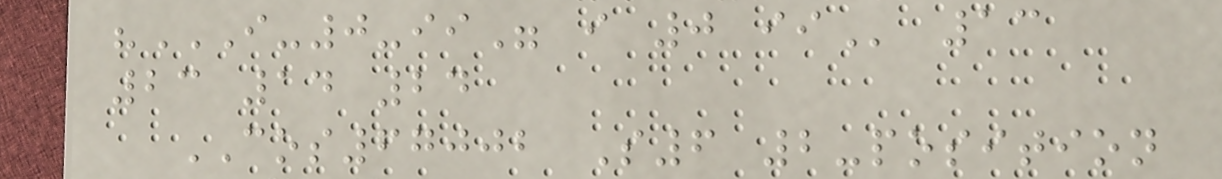"I-0-II" I 0 II 13
23 14 24
COS67002 S6 2-position
